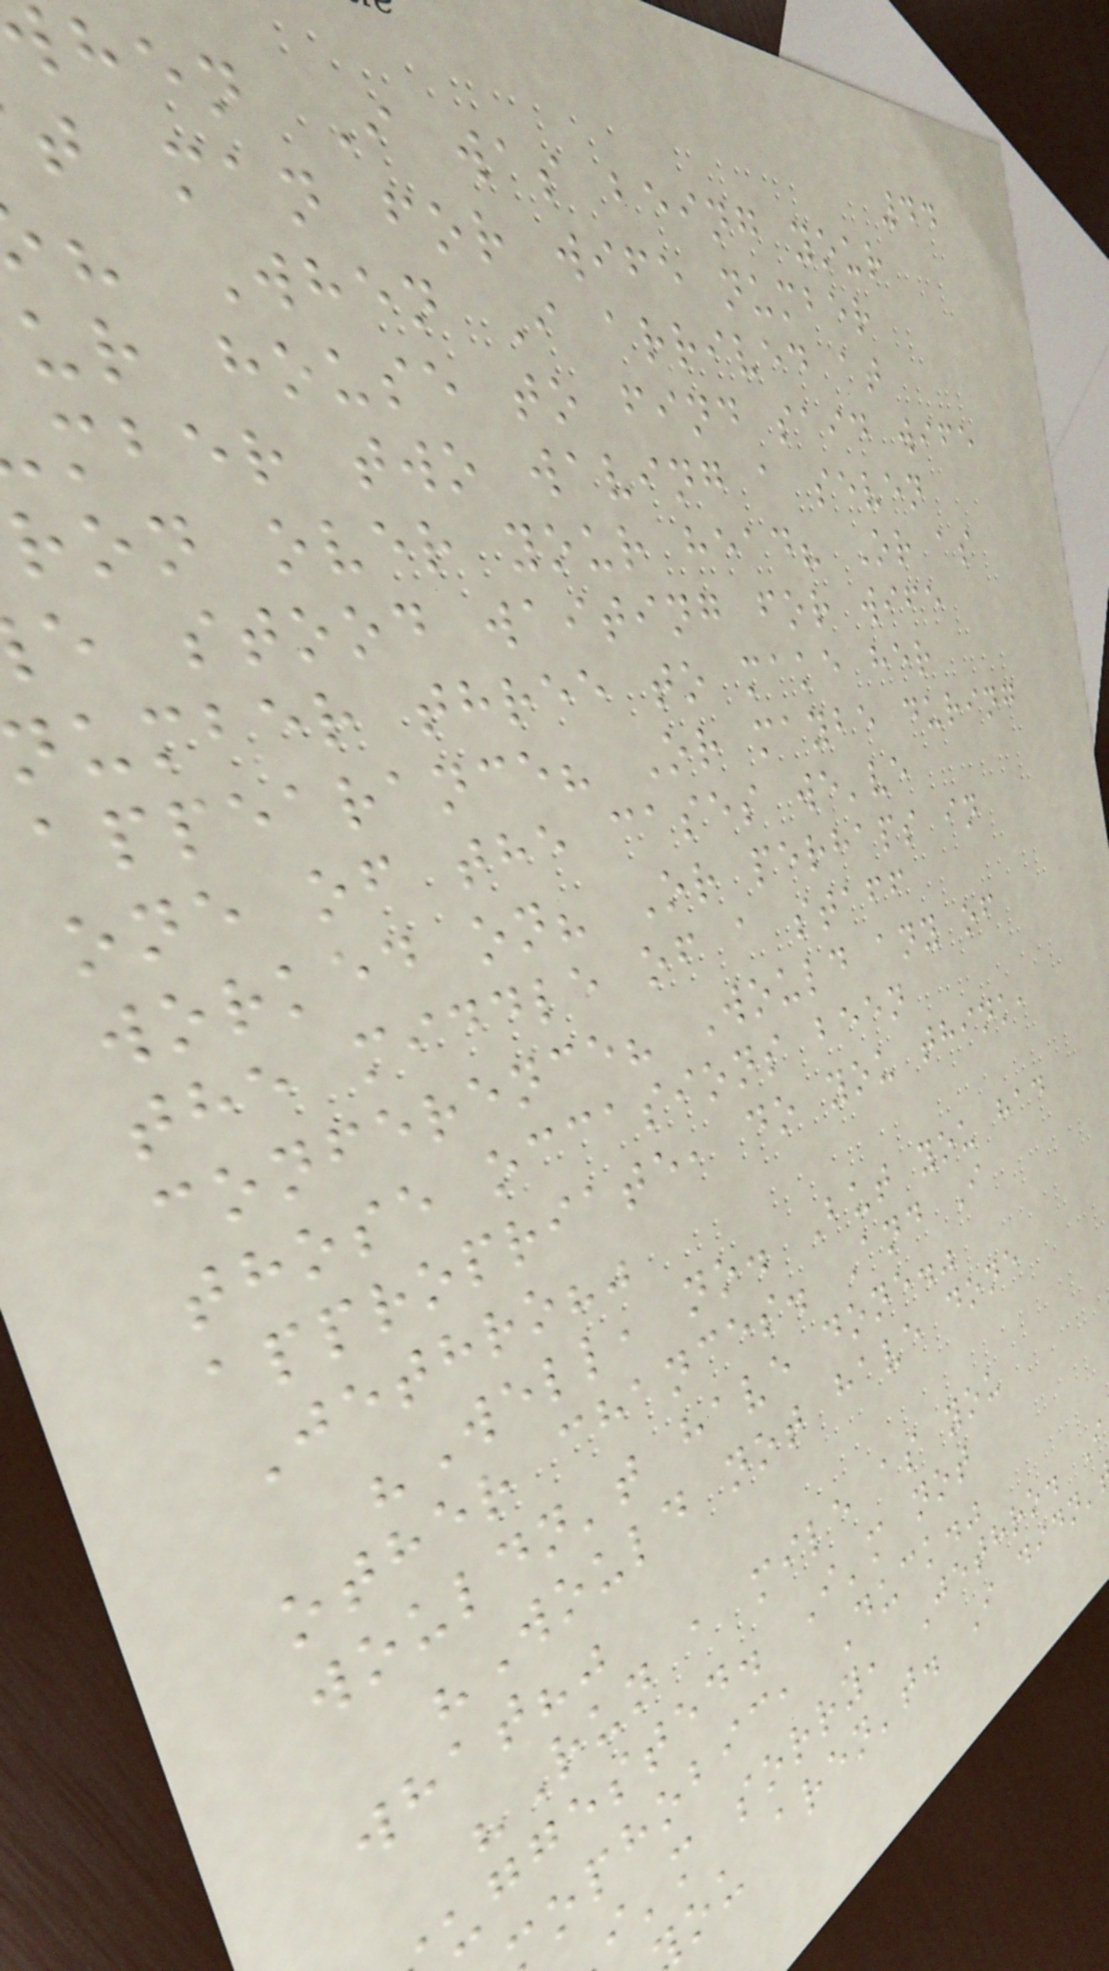44
hen I was being your
t man for wife number
When I arrived at
ur house to find said wife
mber two waving a seven
ron over your head? Or as
e stood waiting for wife
umber three to make her
appearance? Or maybe during
one of the cases we've
worked on? Or perhaps in
the middle of a staff
conference? Would any of
those occasions been
appropriate, do you think,
Jethro?"
"Well, no. But you had
other chances. And I
wouldn't have done."
"Would not have done
what?"
"Run a mile as you
uggested. I'm not
ophobic, Duck."
i'm sorry, Jethro. I
ou aren't. I didn'
